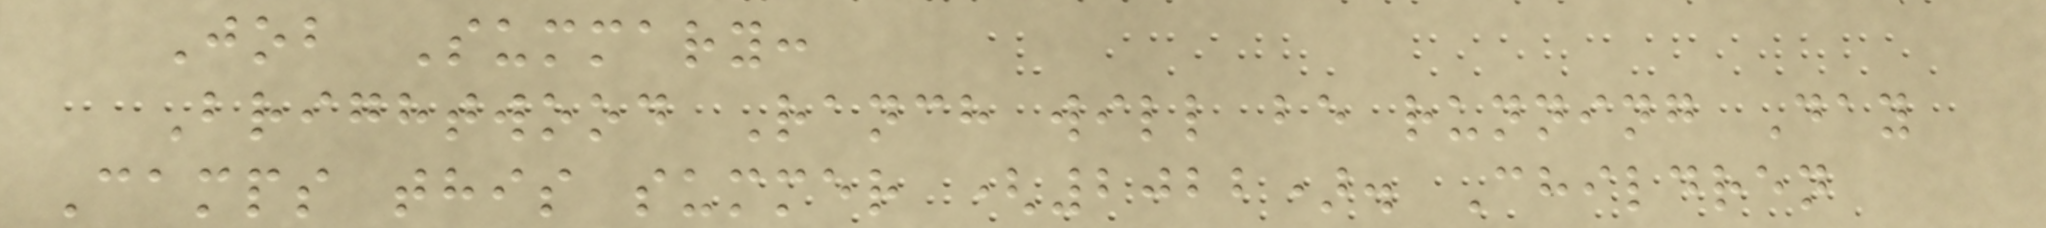Job Summary:
Brightwood Ranch will be running Day
Camps this summer (2022). Children
